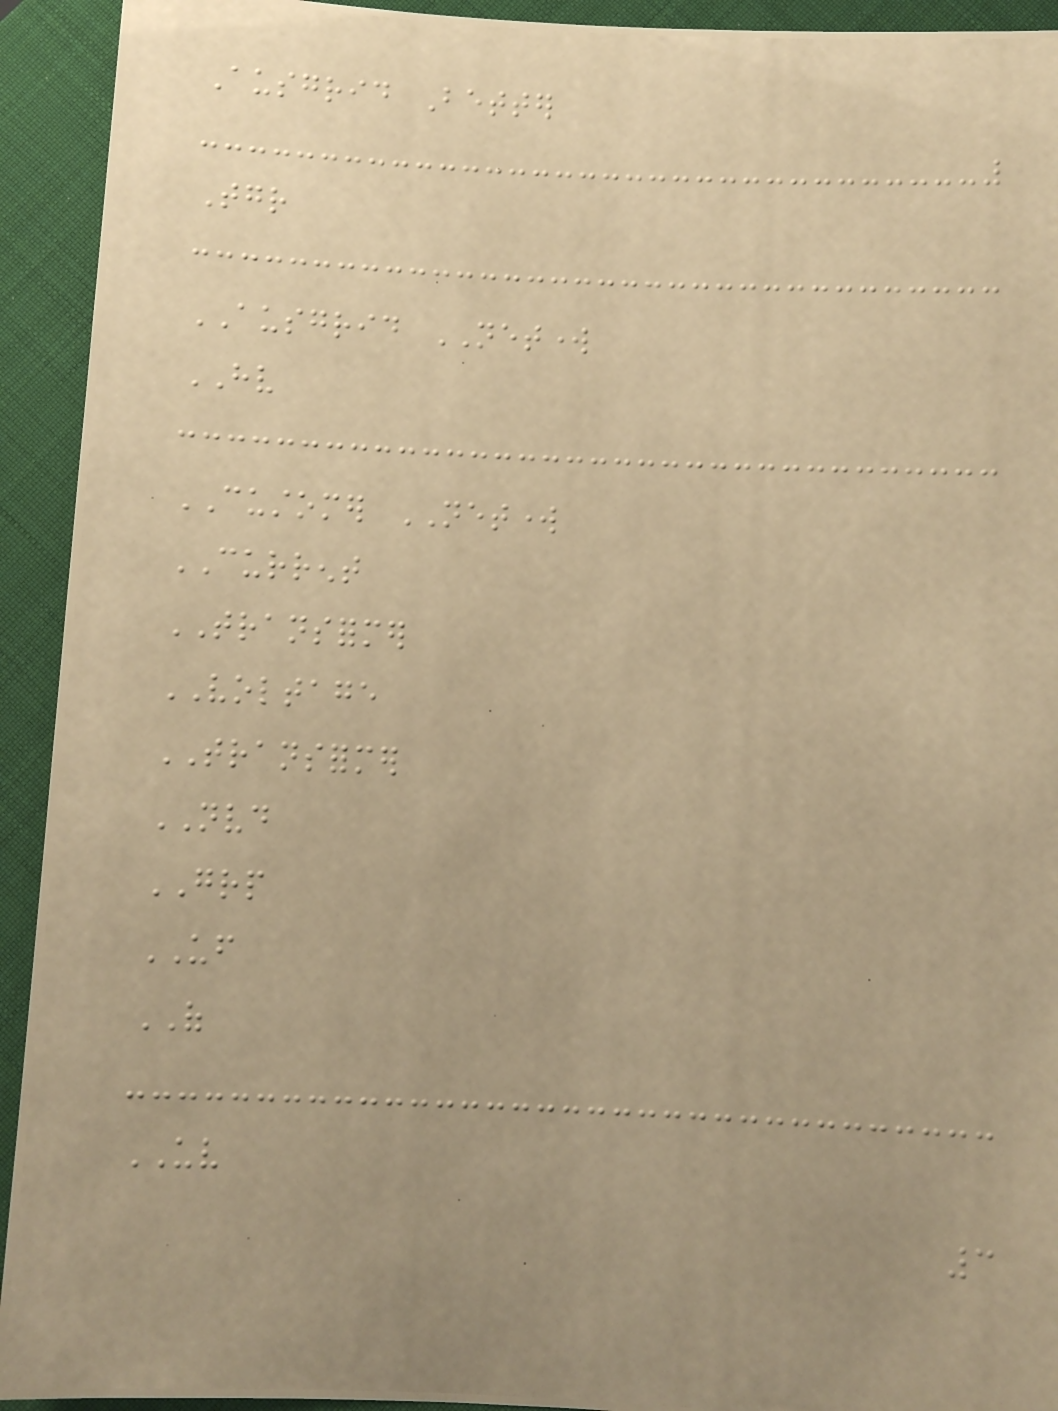Ausgrid Better
Together
AUSGRID NETWORK
HV
CUSTOMER NETWORK
CURRENT
TRANSFORMER
VOLTAGE
TRANSFORMER
NVD
GRP
UF
OF
UV
3
